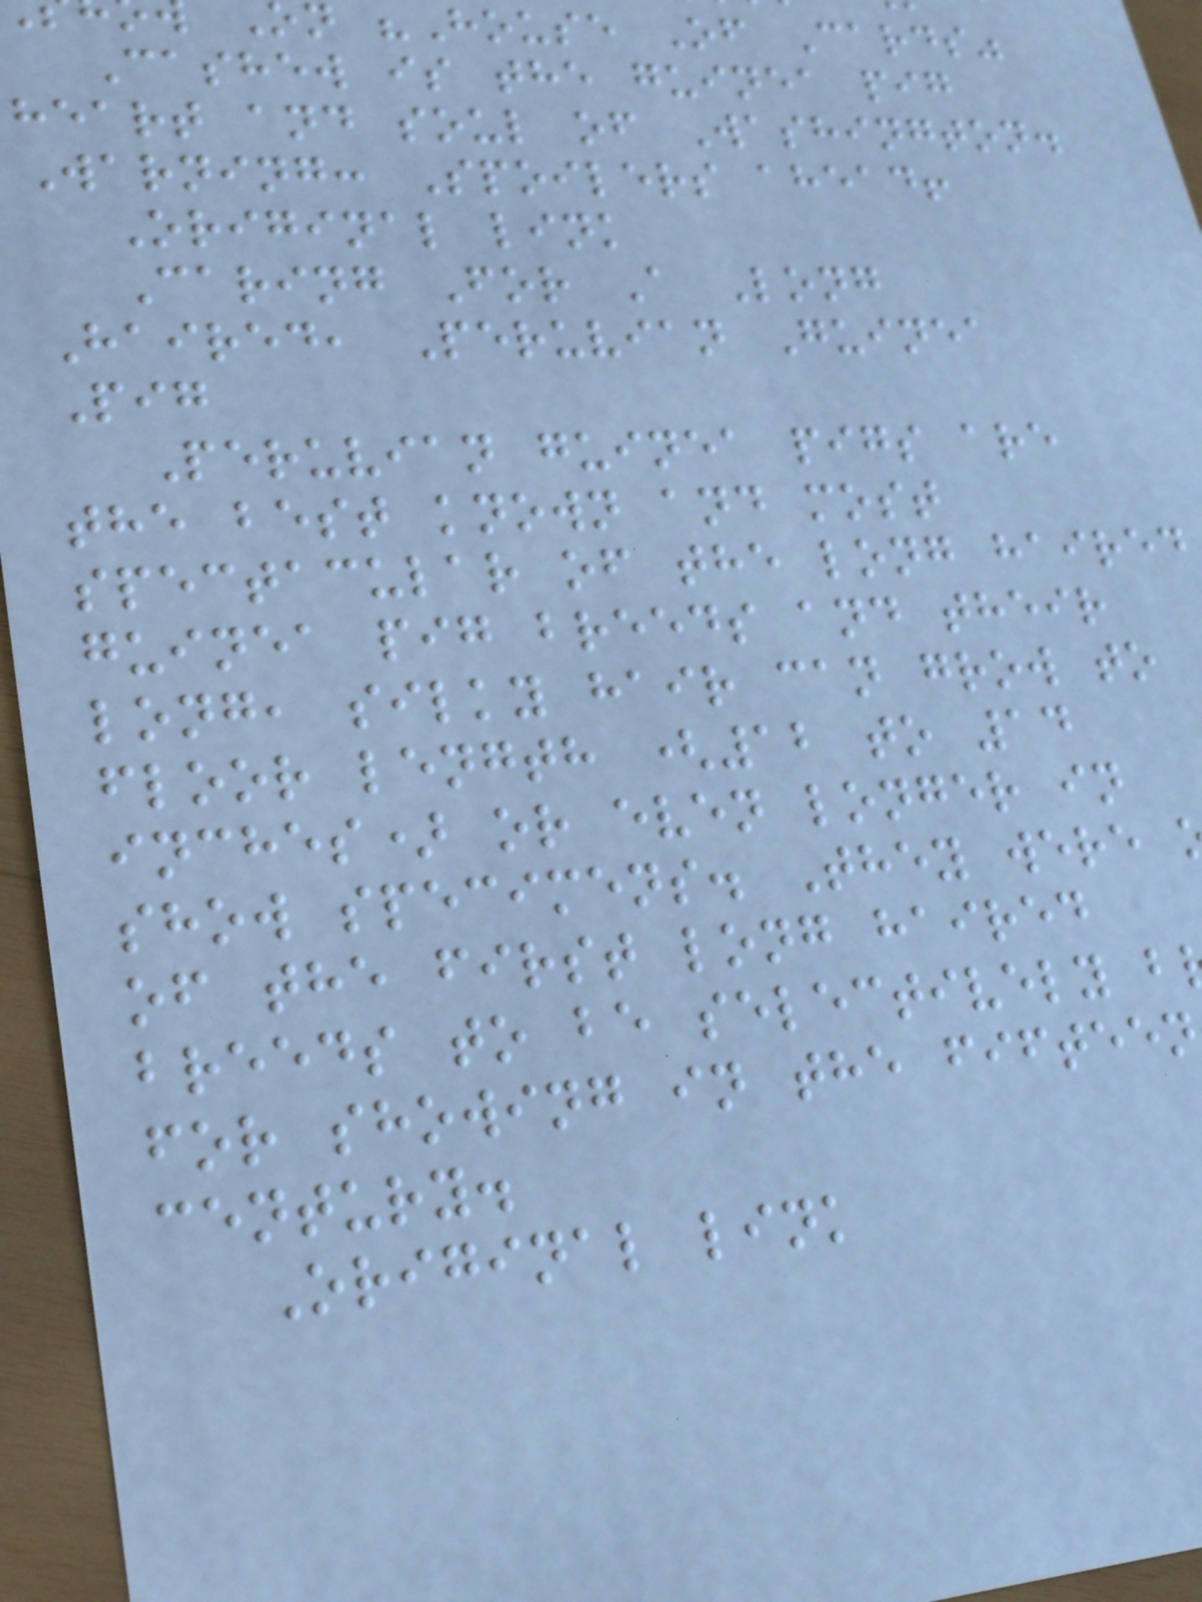n "House Of Cards"
Cashew is the guinea pig
heart and soul of Washington.
Warning: Spoilers ahead!
Original link
Caring For A Long
Haired, Peruvian Guinea
Pig
Peruvian guinea pigs are
the best known and most
spectacular of the long haired
guinea pig breeds and their
long, silky hair can grow to
floor length (12 to 14
inches) or even longer in
show specimens. They were
of the first long haired
breeds to be selectively b
for showing in the fifteen
century.
Original link
